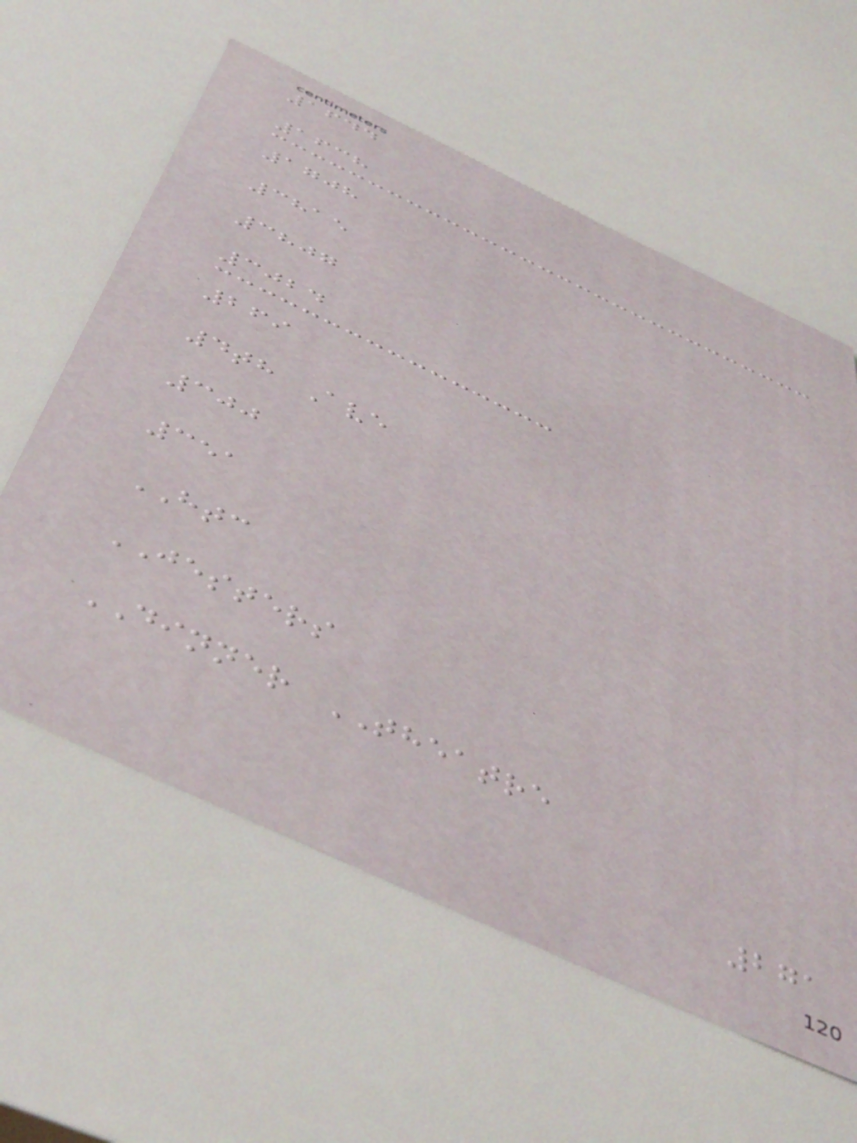1644
1638
1708
3815
3807
3024
269
4th Ave
300
351
HTC
JESTERS
DINNER THEATRE
271
